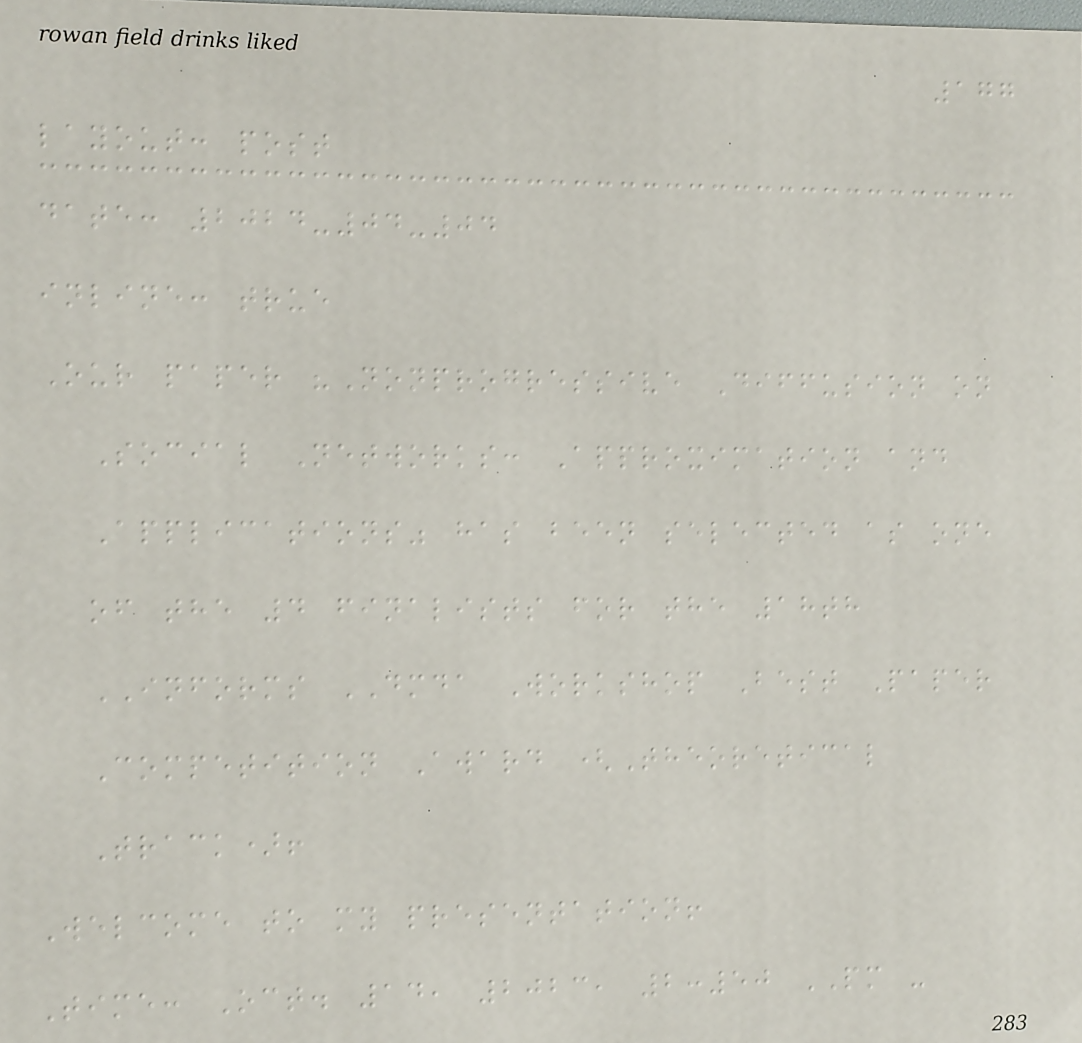177
layout: post
date: 2024-04-04
inline: true
Our paper "Nonprogressive Diffusion on
Social Networks: Approximation and
Applications" has been selected as one
of the 4 finalists for the 18th
INFORMS DMDA Workshop Best Paper
Competition Award (Theoretical
Track)!
Welcome to my presentation!
Time: Oct. 14, 2023, 2:50 PM -
